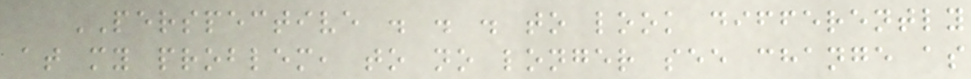PERSPECTIVE . . . to look differently
at my problem, to no longer see change as
